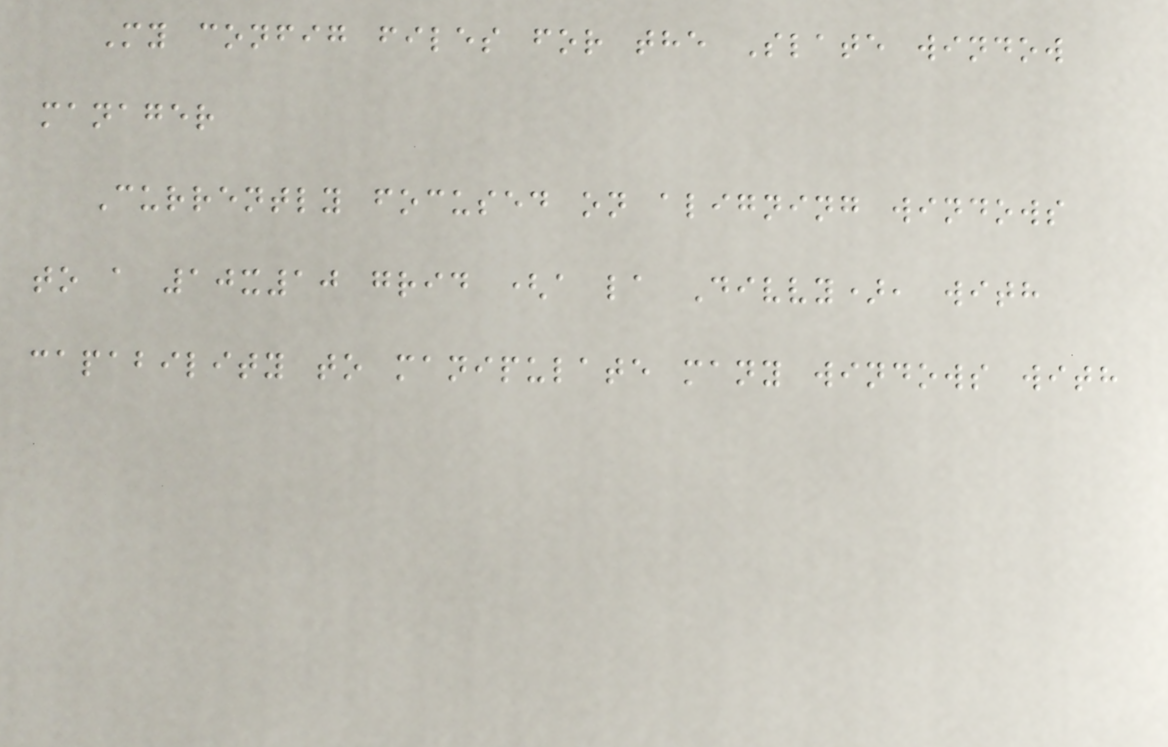My config files for the Slate window
manager
Currently focused on aligning windows
to a 10x10 grid (a la Divvy), with
capability to manipulate many windows with
